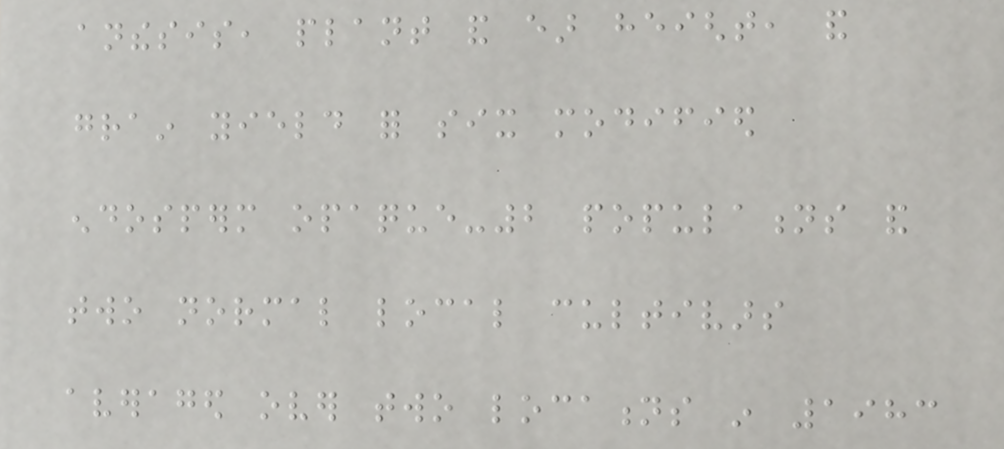anthesis, plant and ear height, and
grain yield for six modified
endosperm opaque-2 populations and
two normal local cultivars
averaged over two locations in 1983
